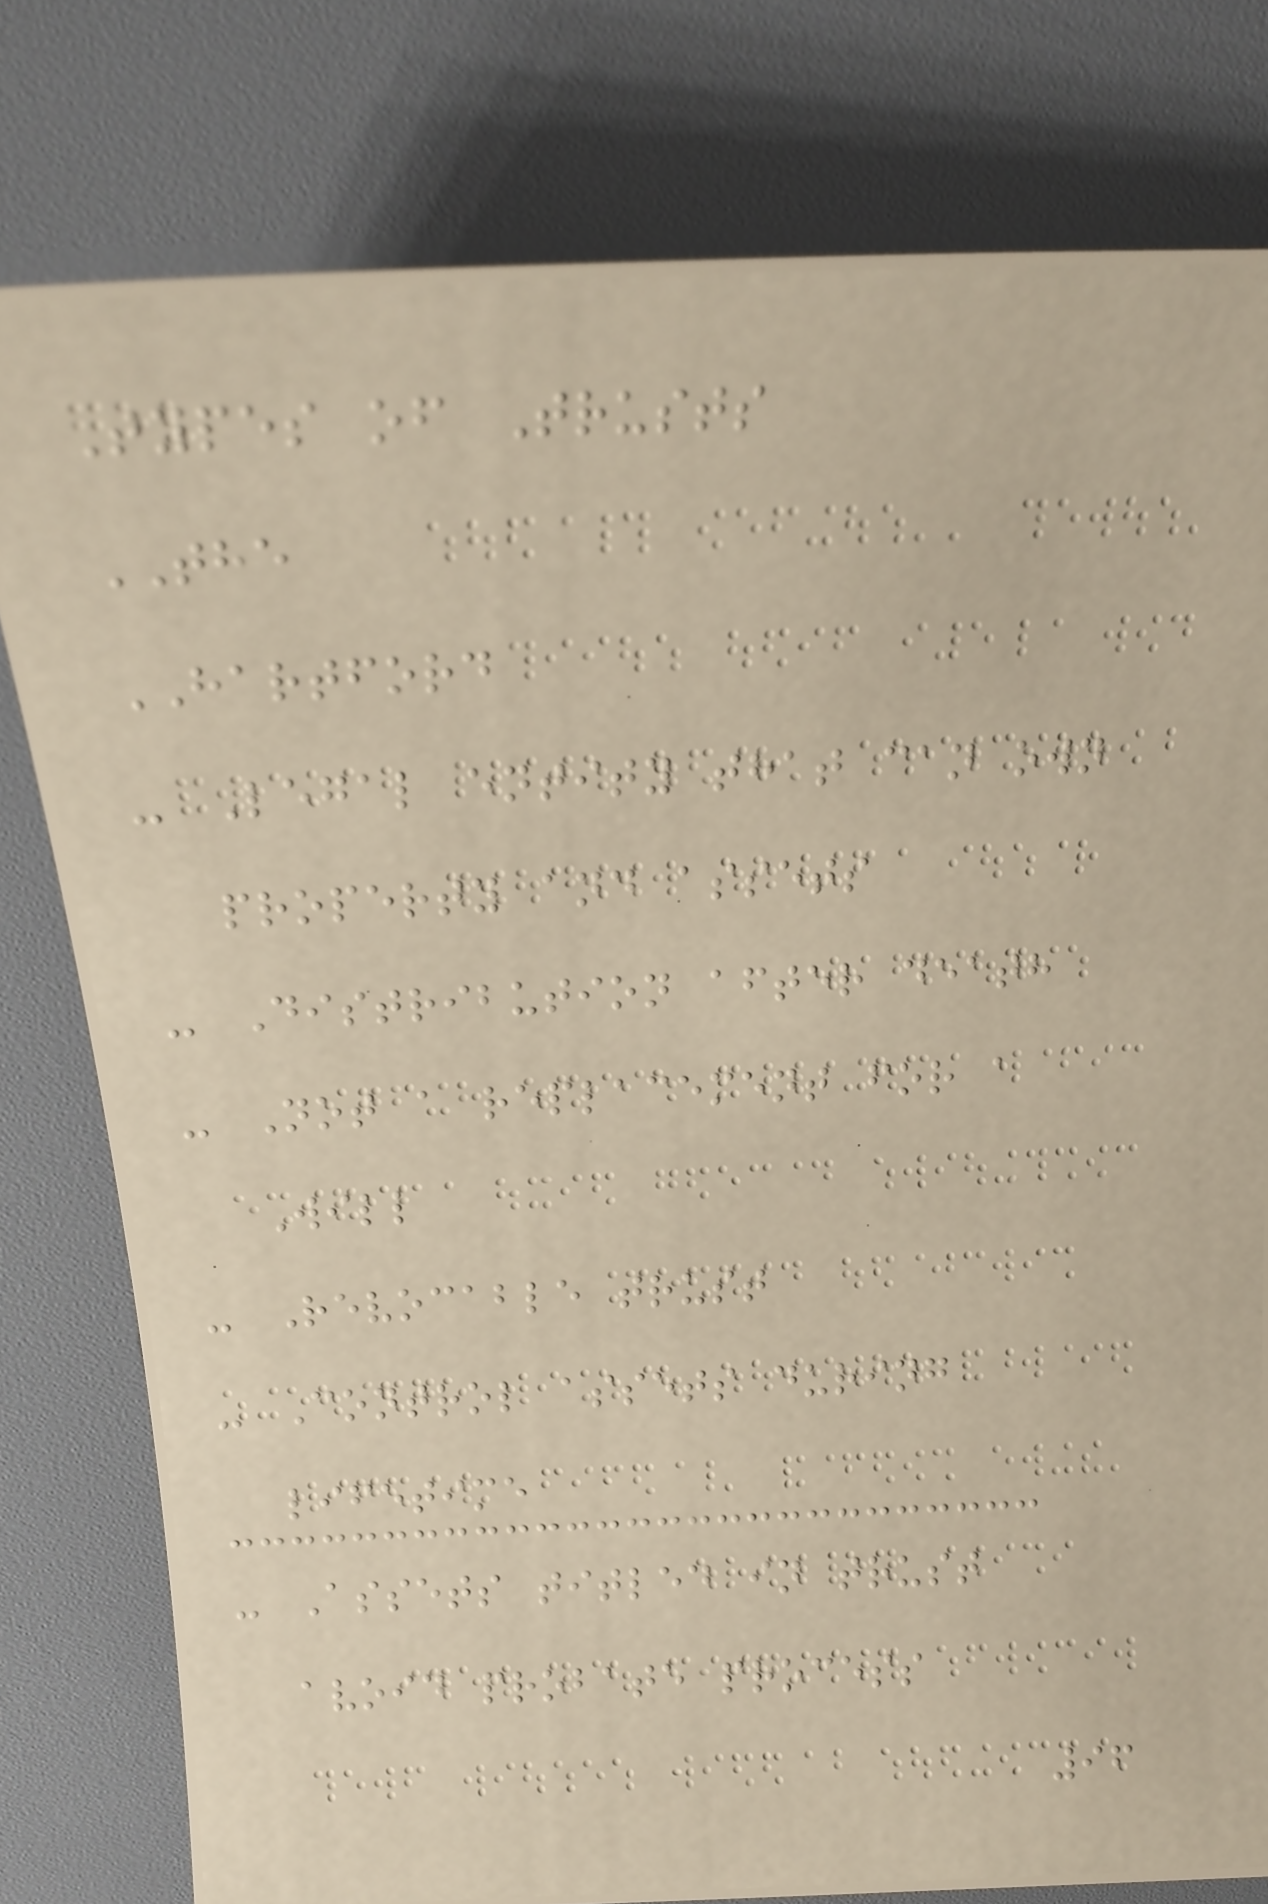Types of Trusts
THE
HARTFORD
- Legal entity that can own
property and assets
- Distribution after death
- Not a replacement for a
Will
- Revocable trust
- Control assets during
lifetime
- Assets titled in trust
avoid probate process
96
